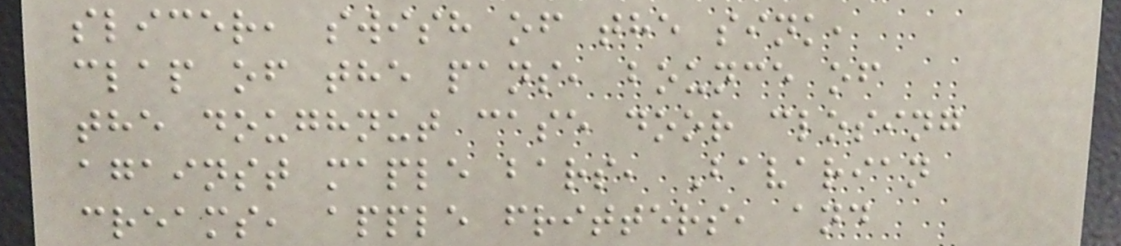slicer, swish of the sink,
clap of the pans, bounce of
the doughnut case door closing
against maple bars, Bavarian
creams, apple fritters, and
